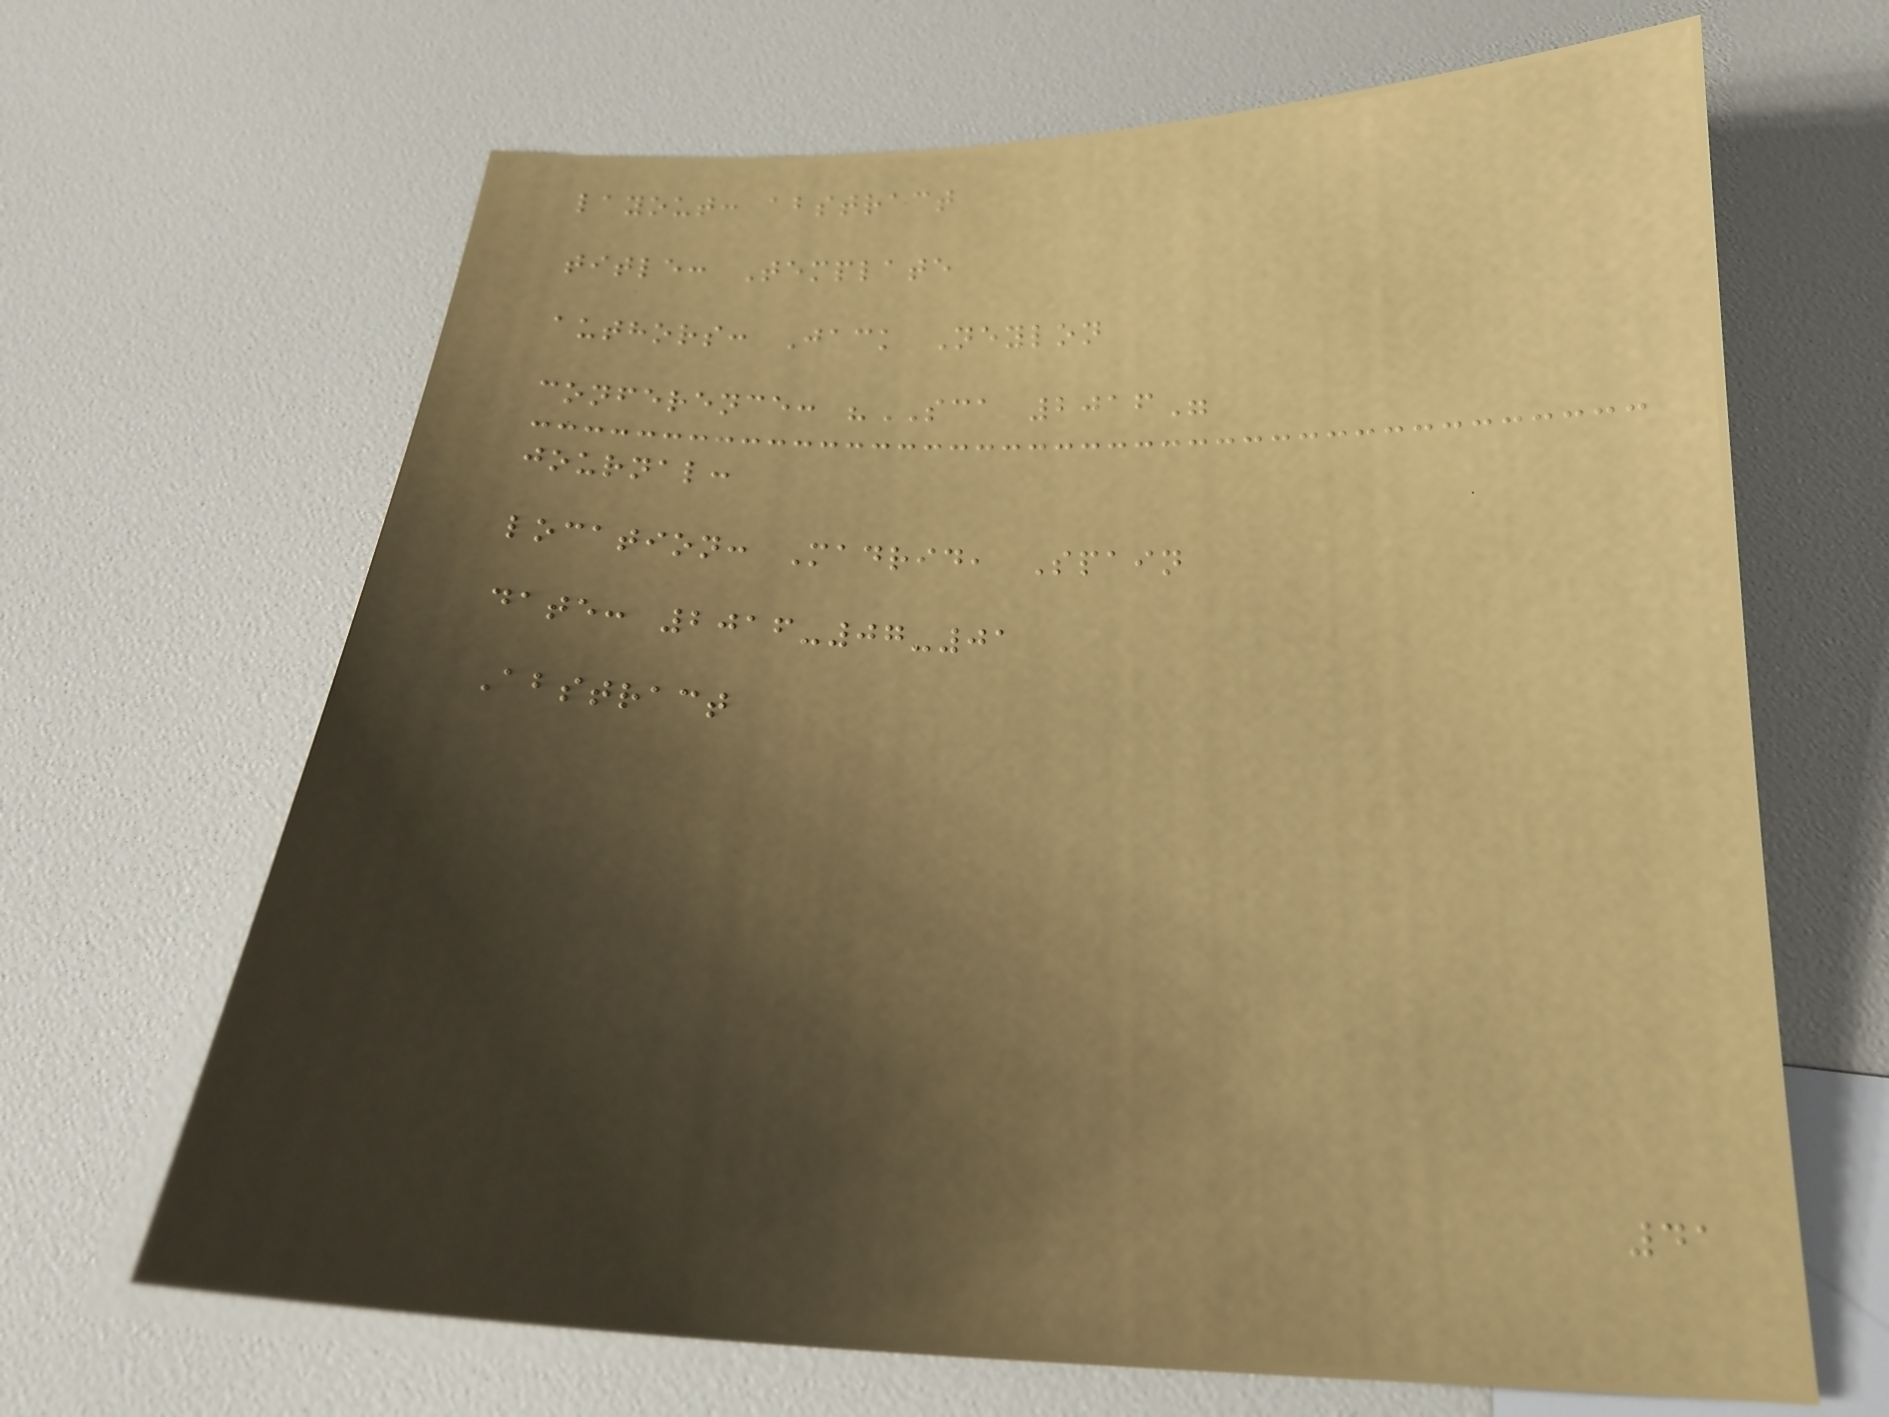layout: abstract
title: Template
authors: Jack Neylon
conference: "SCA 2016"
journal:
location: Madrid, Spain
date: 2016-07-01
Abstract
41
